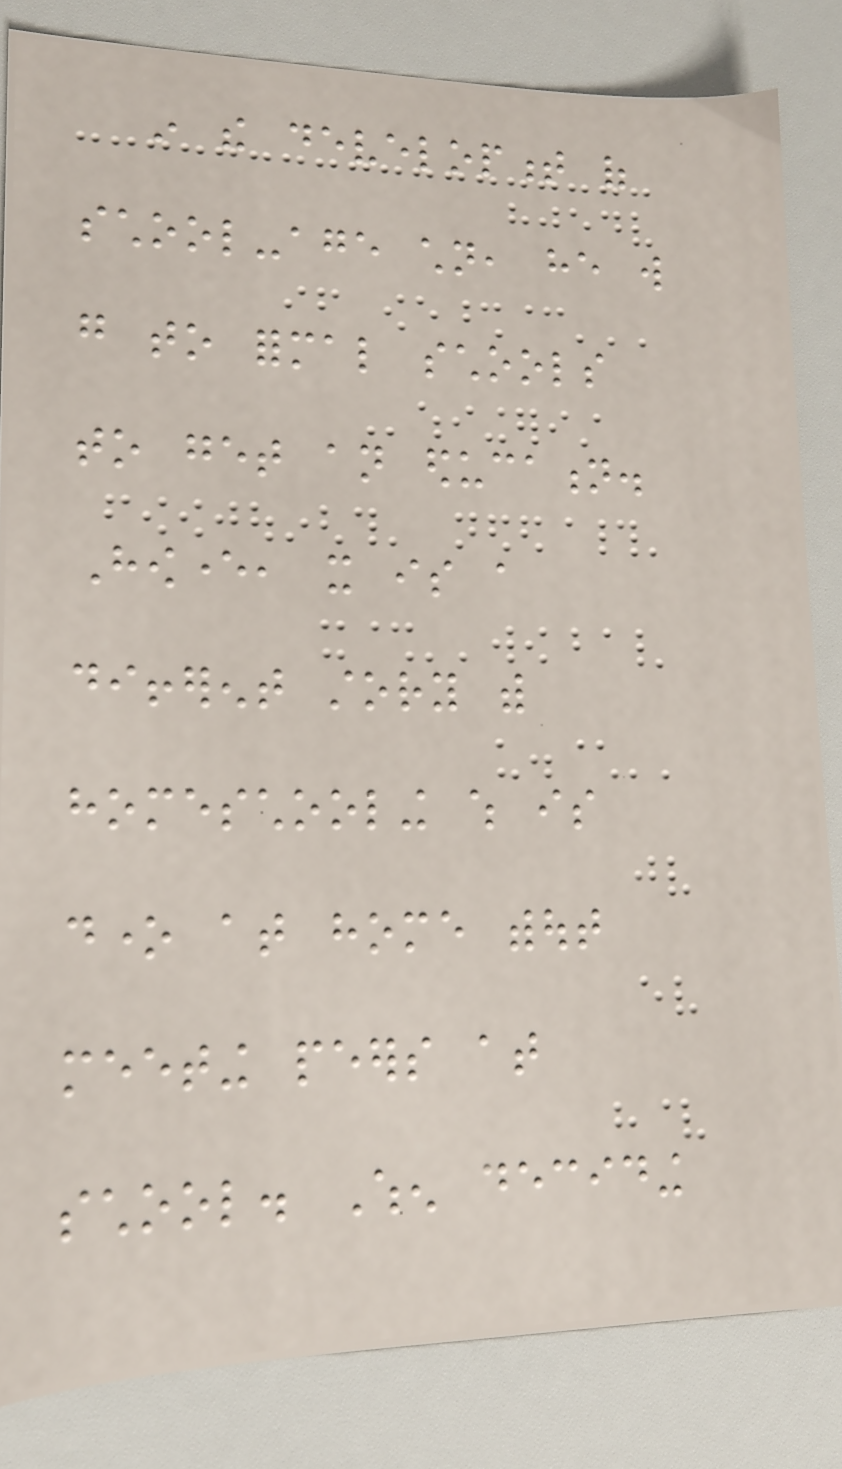in the development of
school-age children, he will
go to formal schools
to get an education.
However, it is a
different story with
homeschooling which is
done at home without
meeting peers at
school. When deciding
